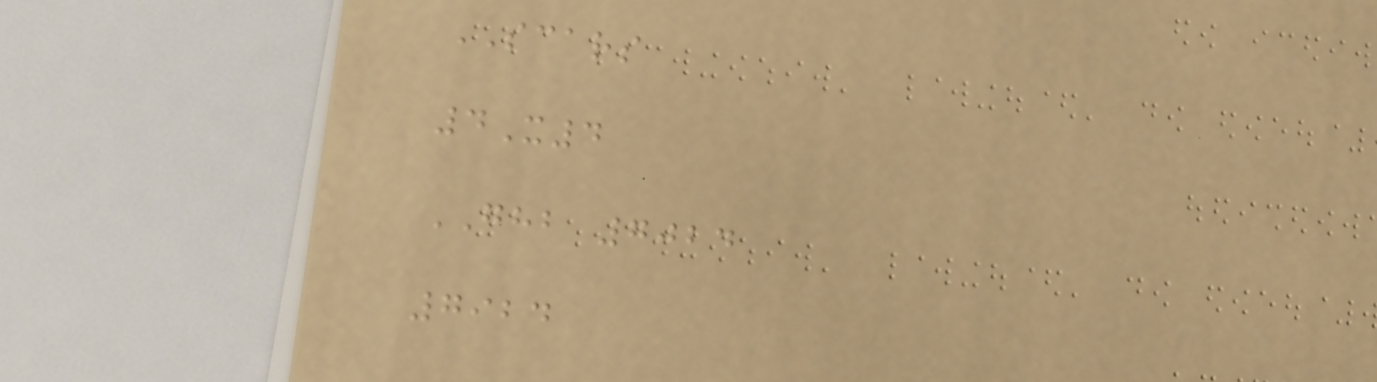SCARS
4X4
GHB 7024
7924
